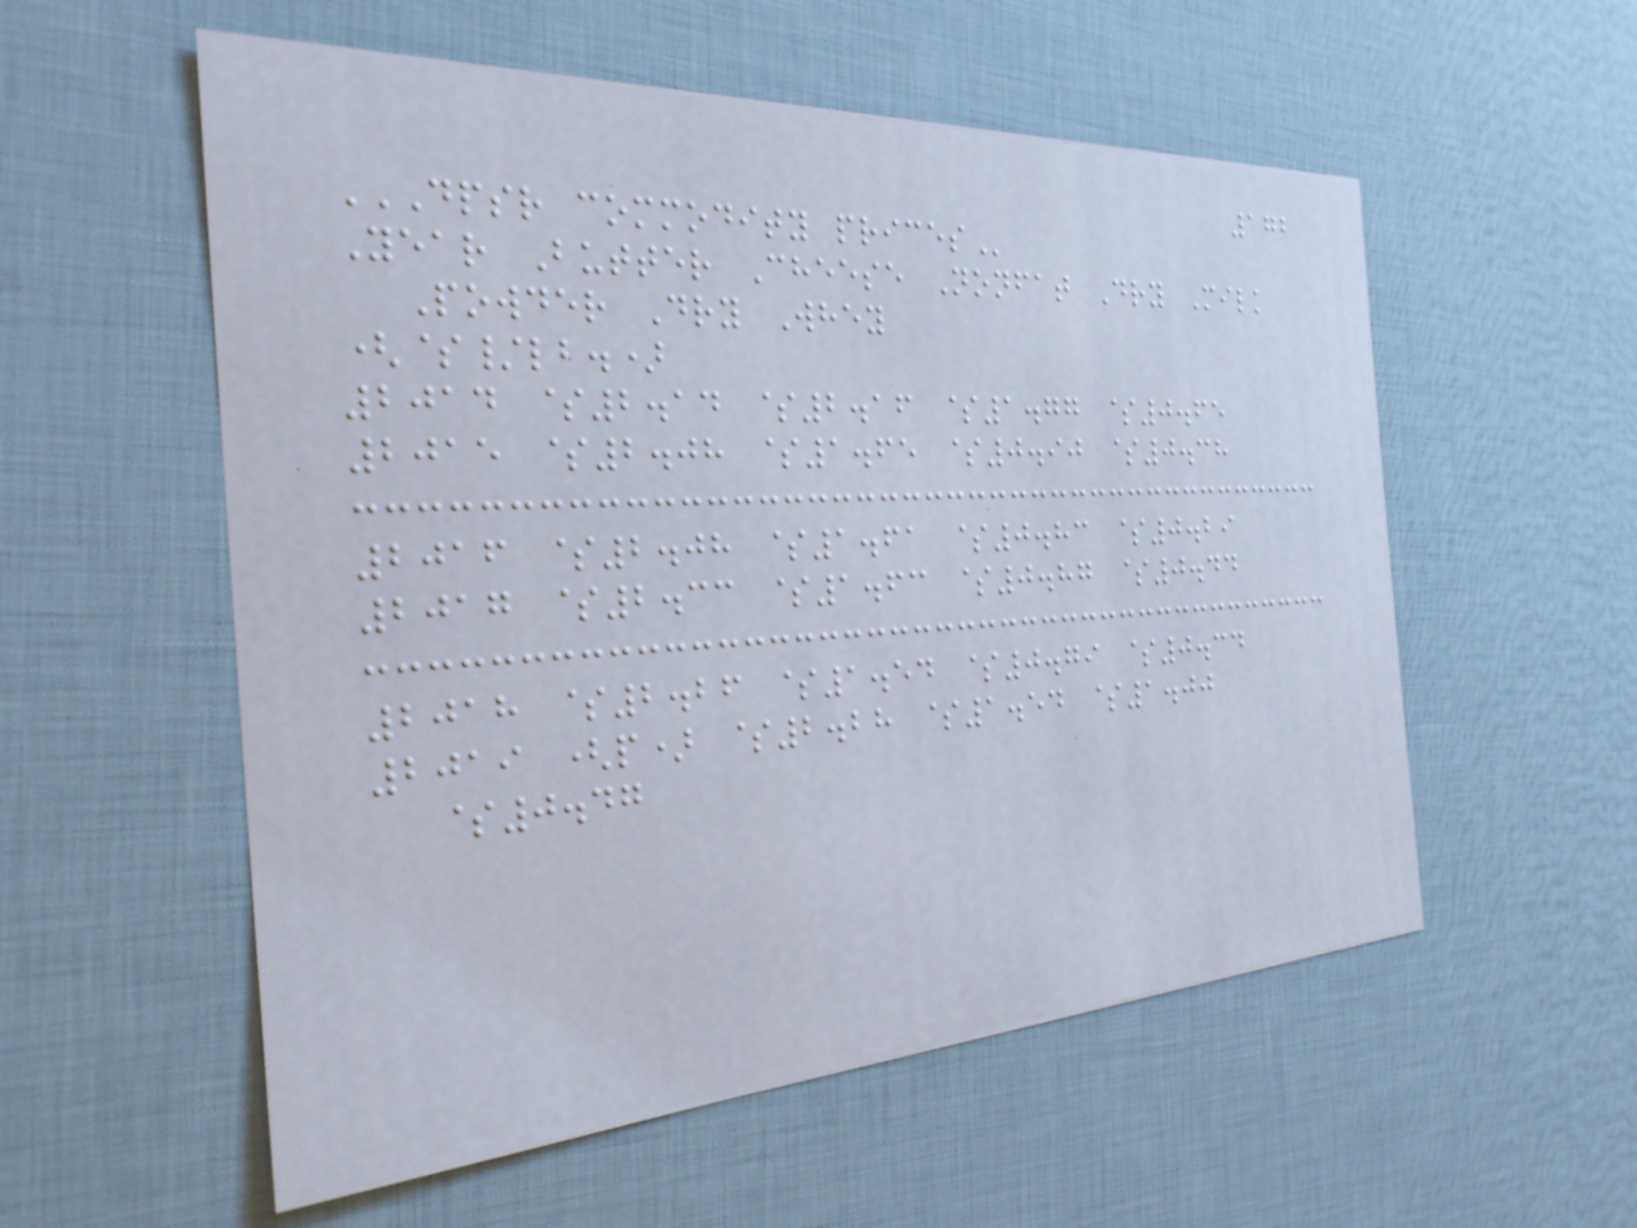172
DPSR COMMODITY PRICES
Year Butter Cheese Nonfat Dry Milk
Powder Dry Whey
($/lb.)
2014 $2.14 $2.16 $1.77 $0.65
2015 $2.08 $1.65 $0.90 $0.38
2016 $2.08 $1.61 $0.83 $0.29
2017 $2.33 $1.63 $0.87 $0.44
2018 $2.26 $1.54 $0.79 $0.34
2019 (p) $2.28 $1.54 $1.00
$0.47
